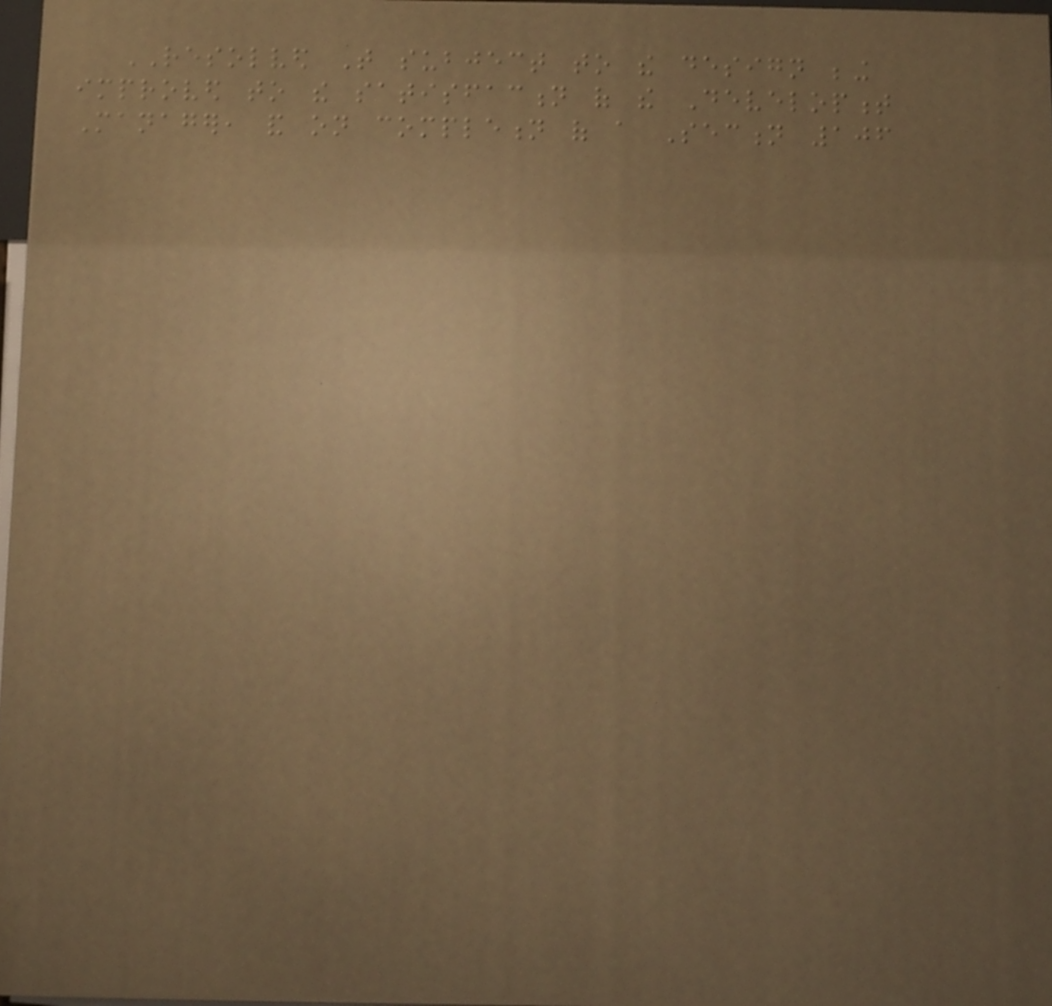RESOLVED That subject to the design being
improved to the satisfaction of the Development
Manager, and on completion of a Section 106
